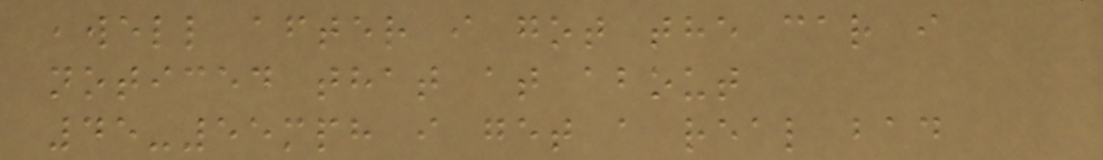,well after i got the car i
noticed that at about
45-55mph i get a real bad
